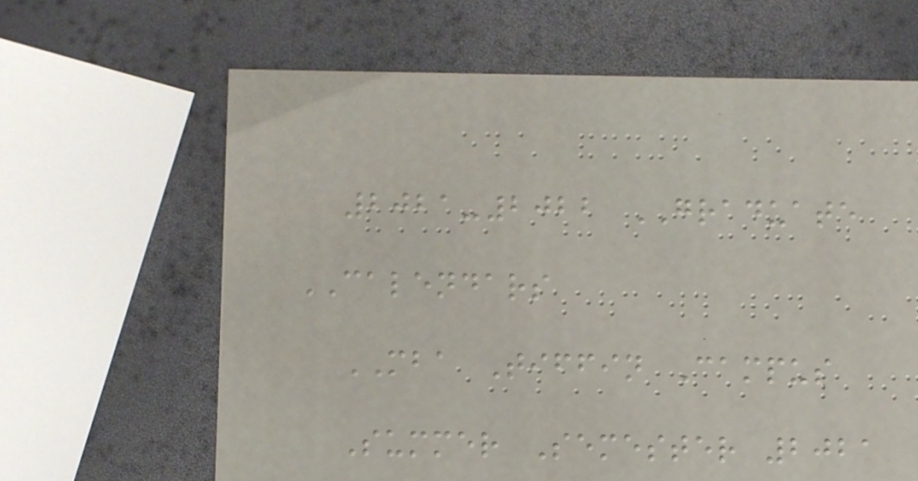2021-2022 GRADUATE
CALENDARS
MBA Tiffin Campus
Summer Semester 2021
